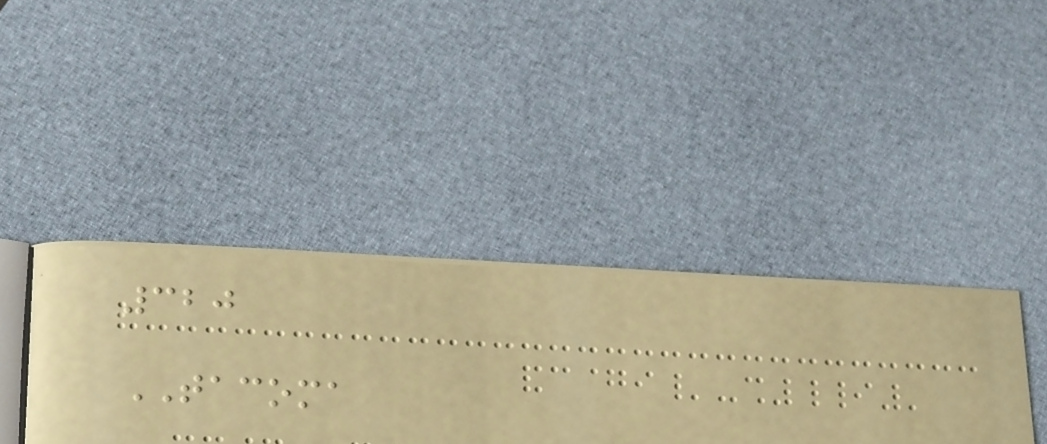320
TACOMA
